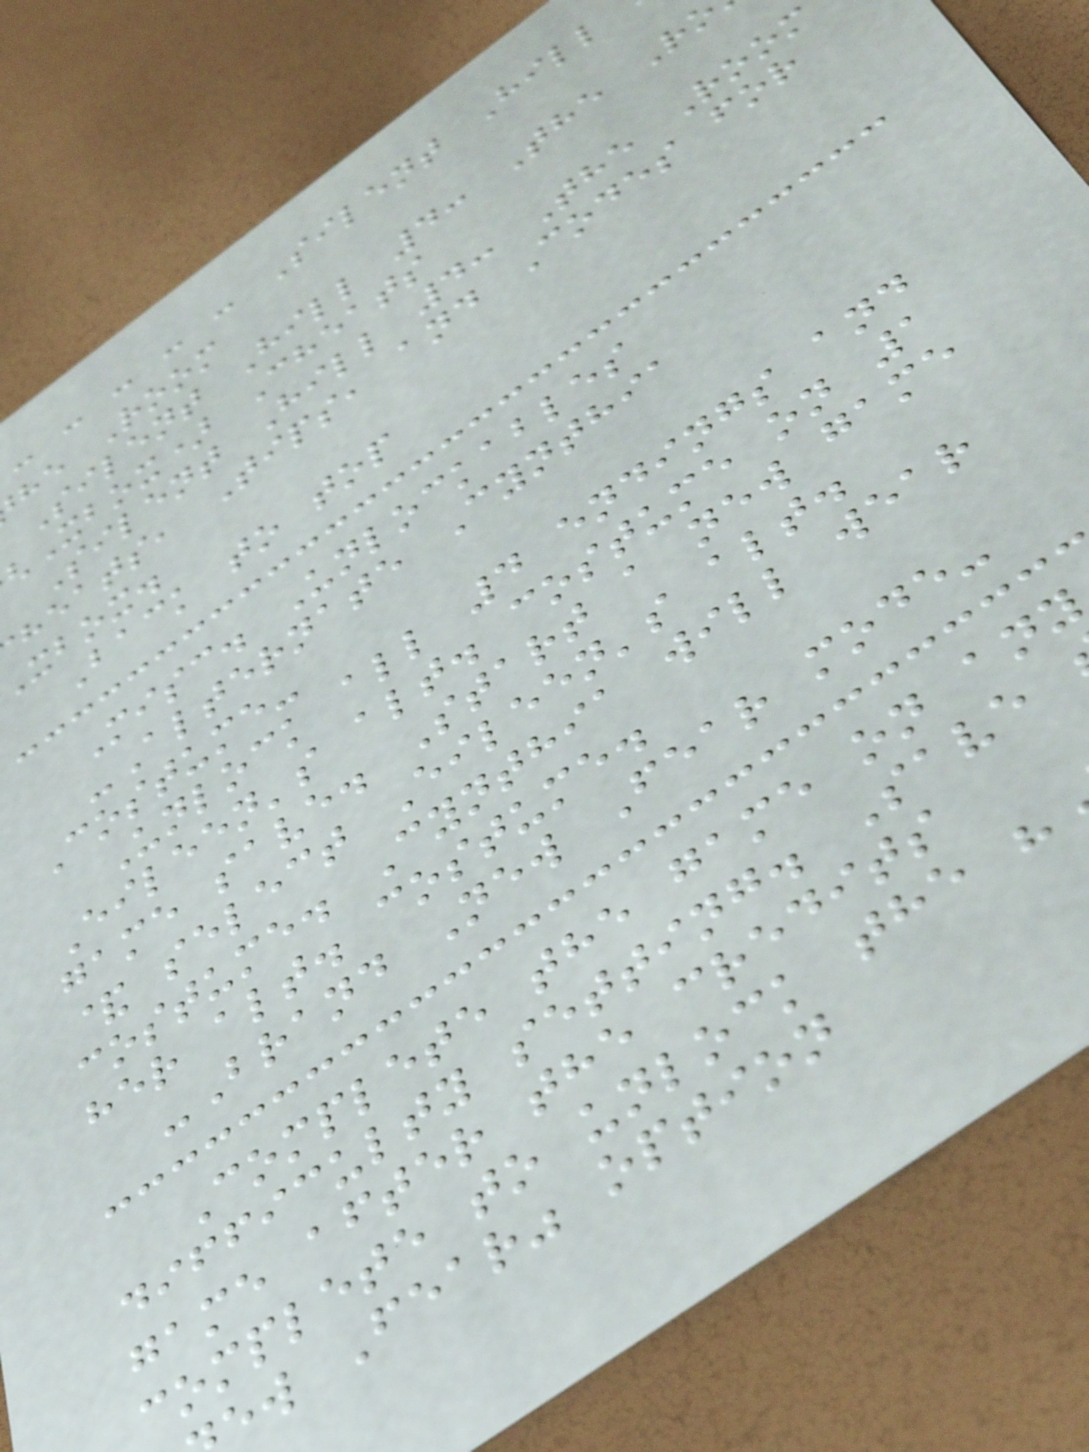: : : : : Silent Hill
he Room
Silent Hill 4: The R
Xbox) Cheats
Silent Hill 4: The Room
heats, Tips, and Codes for
xbox.
Back to top
Misc. Unlockables
-Alternate Cynthia
Costume-
Unlock all 4 endings and
Eileen's alt. costume on 1
game save. Start a new game
& select Eileen's alt.
costume. Cynthia will wear
her alt. costume.
-Brand New Fear mode-
Complete the game on any
difficulty setting. Save
game after the credits
complete to unlock the
ew Fear" option
